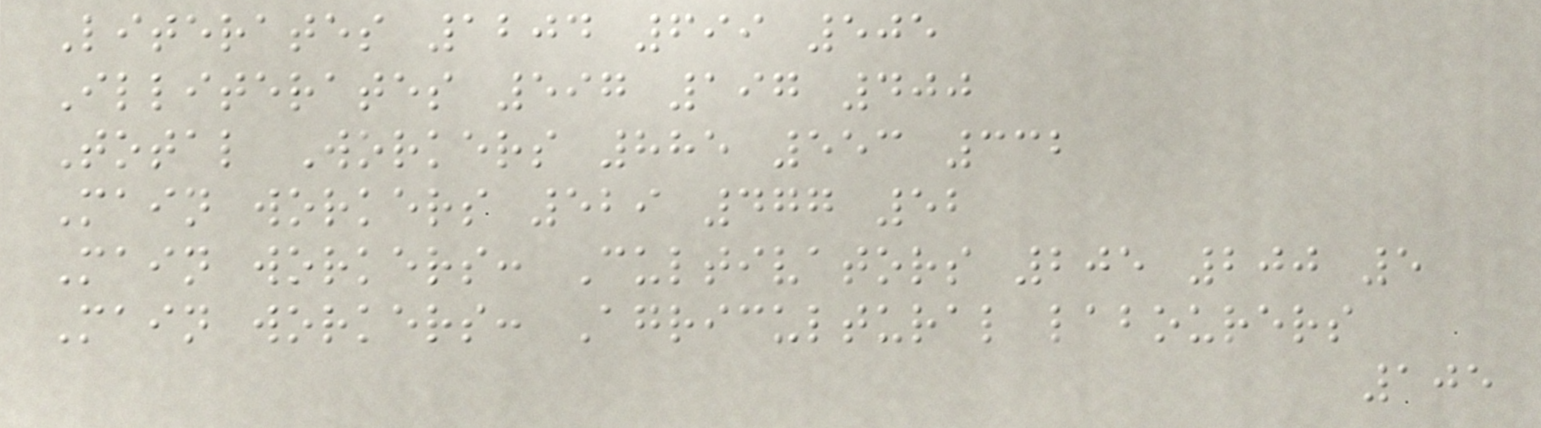Literates 1204 699 505
Illiterates 597 197 400
Total Workers 885 553 332
Main workers 529 477 52
Main workers: Cultivators 205 200 5
Main workers: Agricultural labourers
105
